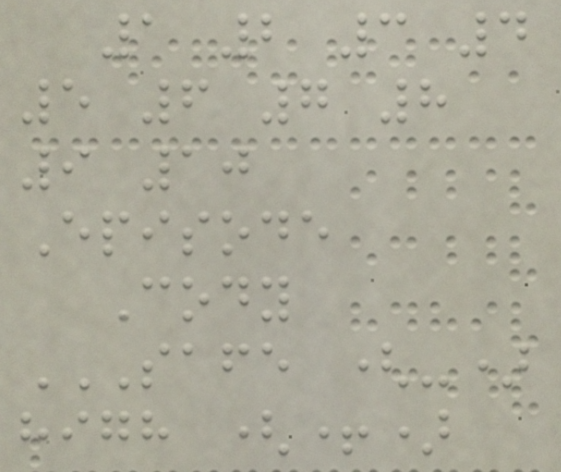1 2 3 4
5 6 7 8
9 10
Episode
Cody
SAFE (-)
HIGH (+)
